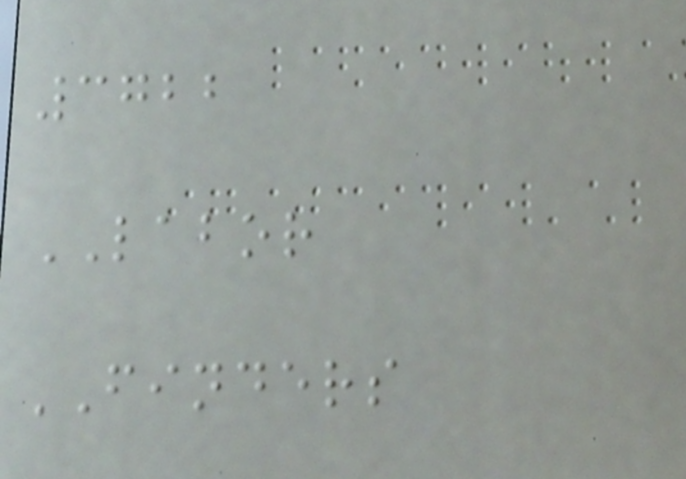3722
LABOR
FINDERS
